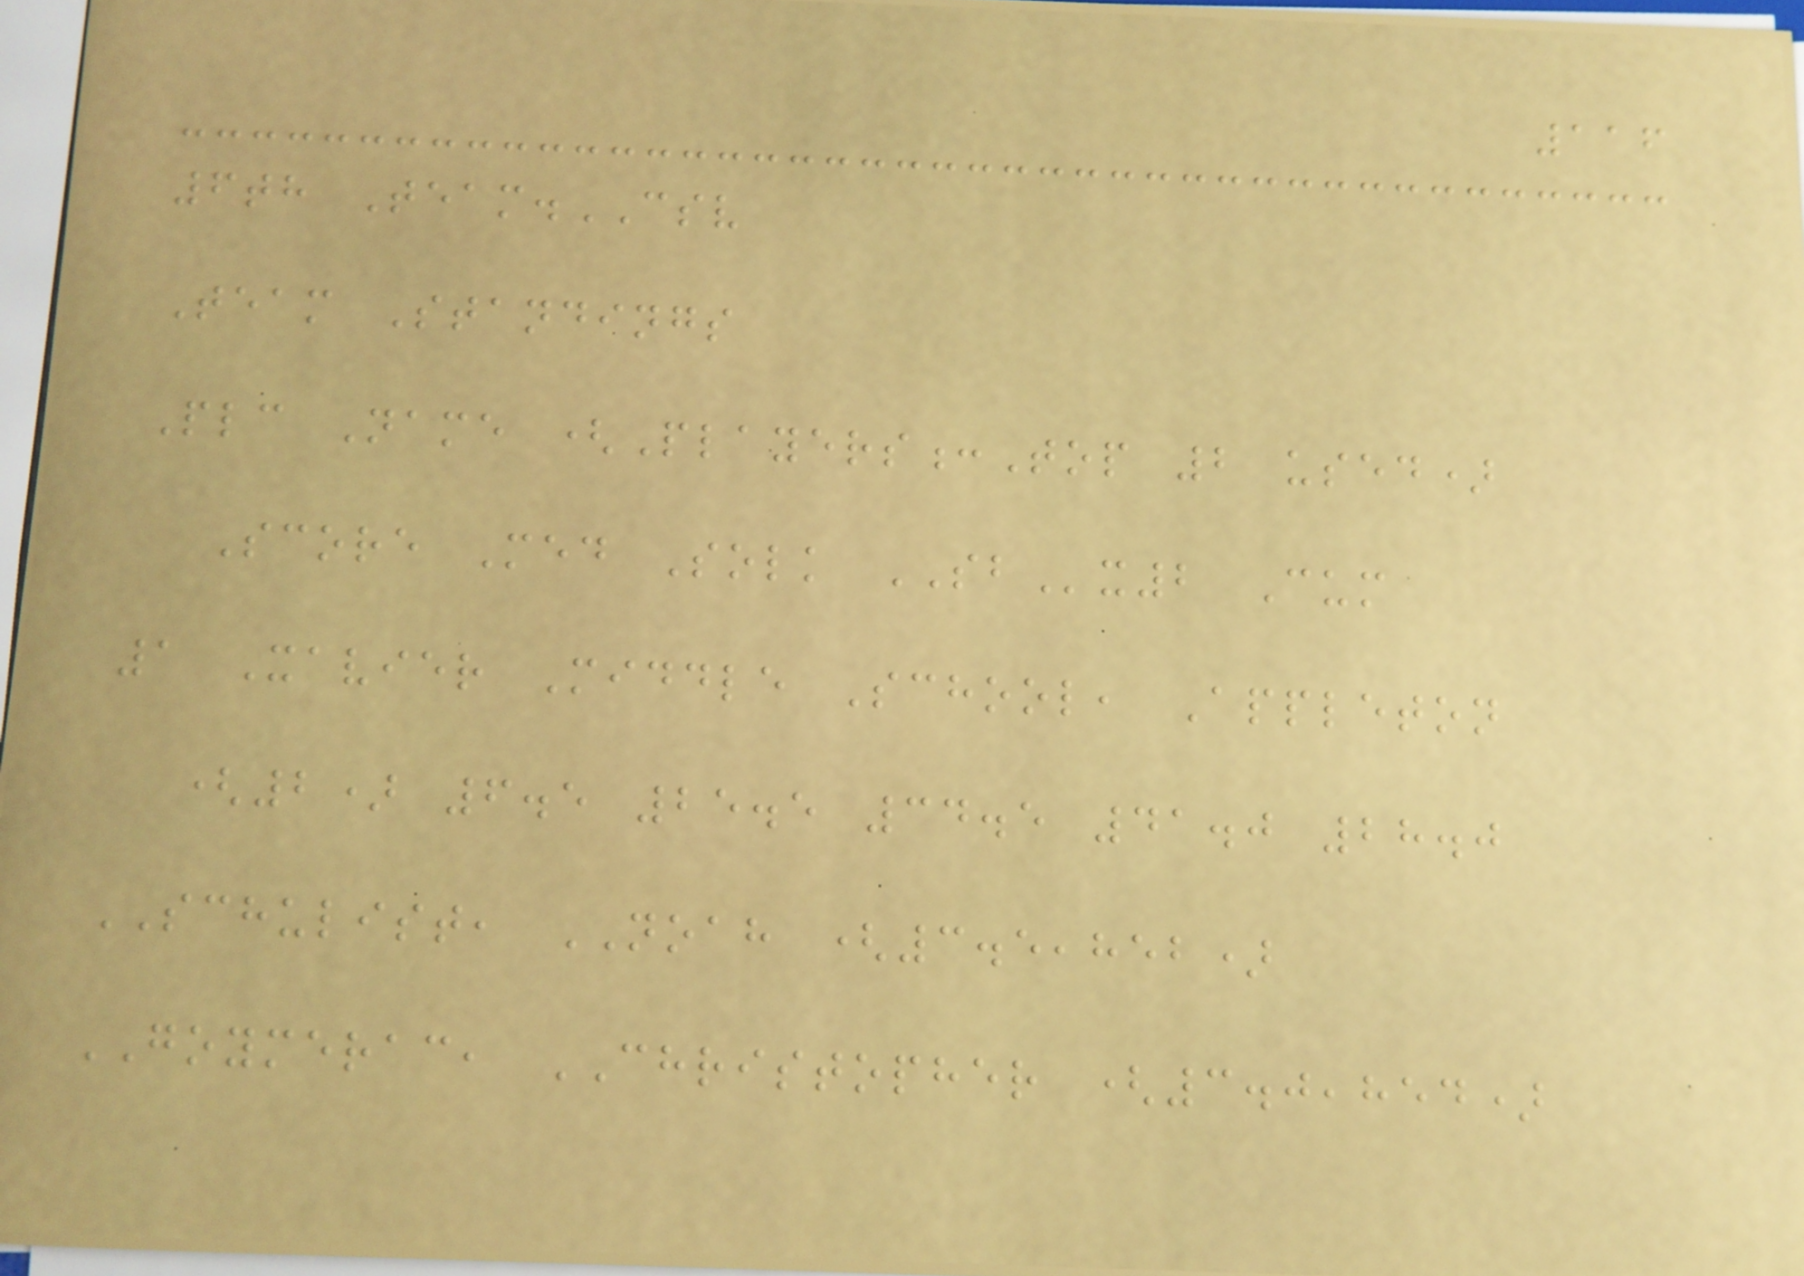116
6th Team.CSV
Team Standings
Plc Name (Players:Top 2 used)
Score Med Solk SBx2 Cum
1 Xavier Middle School, Appleton
(2) 6.5 25.5 34.5 41.0 28.0
SCHULIST, NOAH (3.5,852)
GOYMERAC, CHRISTOPHER (3.0,854)
